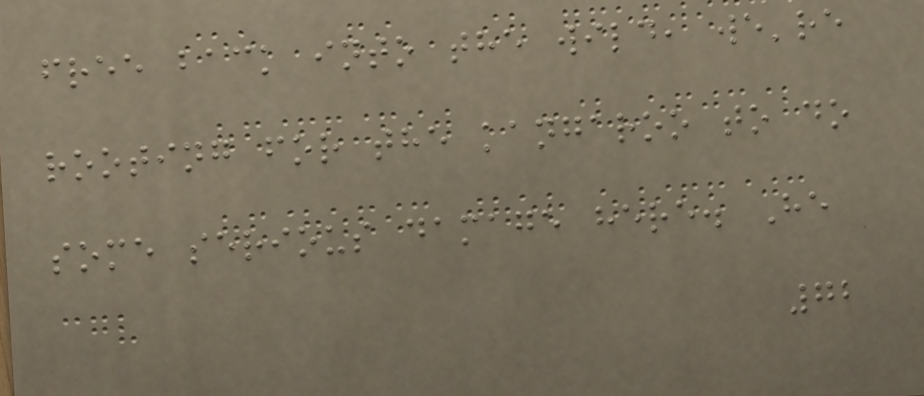free back into the wild, we're
rooting for the kangaroo to do
some serious damage here. He
72
